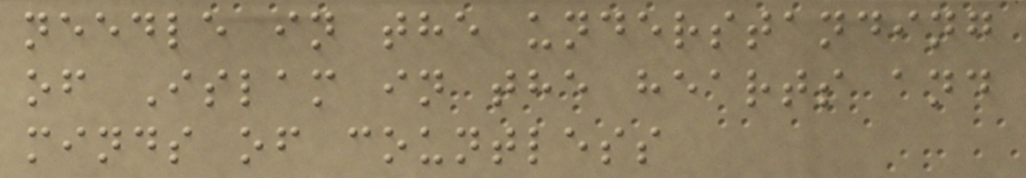needle in the understanding
of Islam in the hearts and
minds of countless
